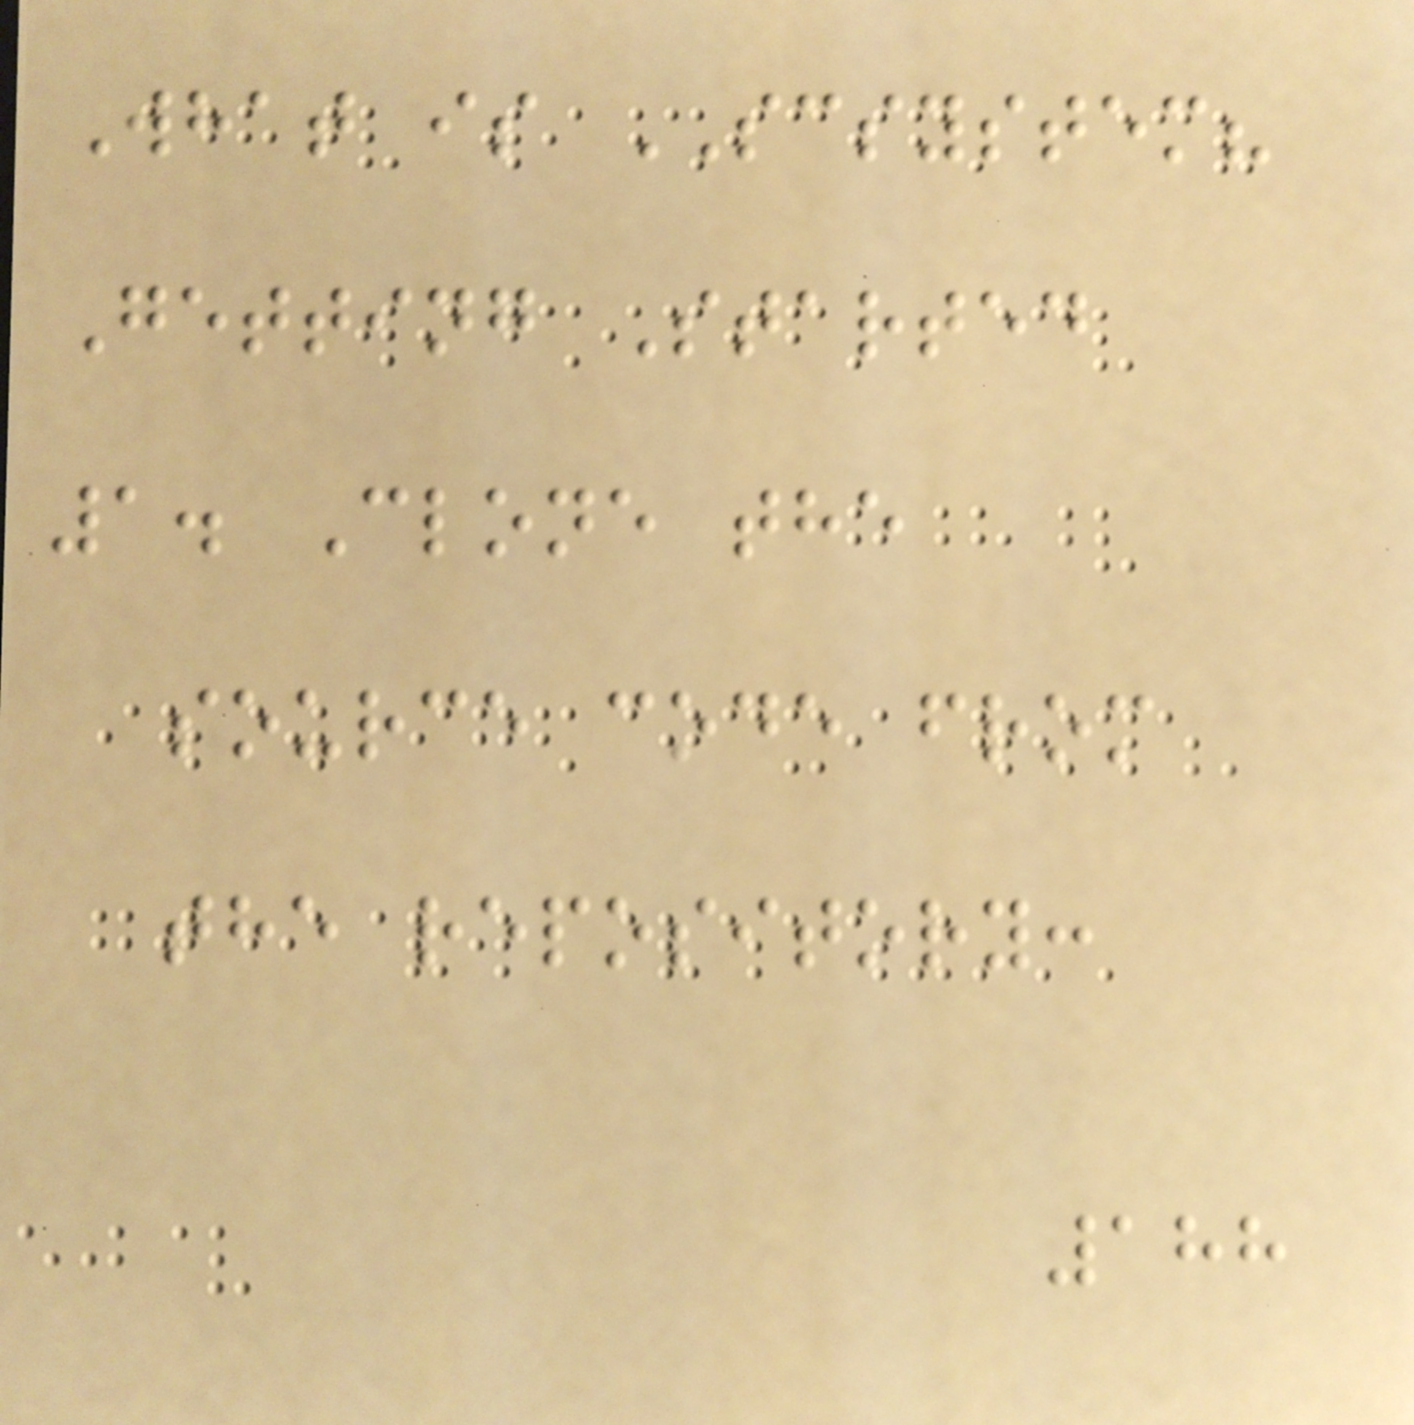What is SCSYSTEM?
Getting Started
1. Clone the
source code from
the repository:
188
